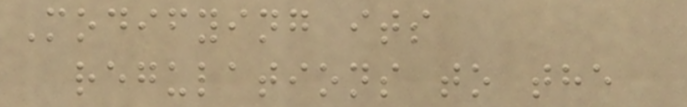Modifying its
regulations to the
